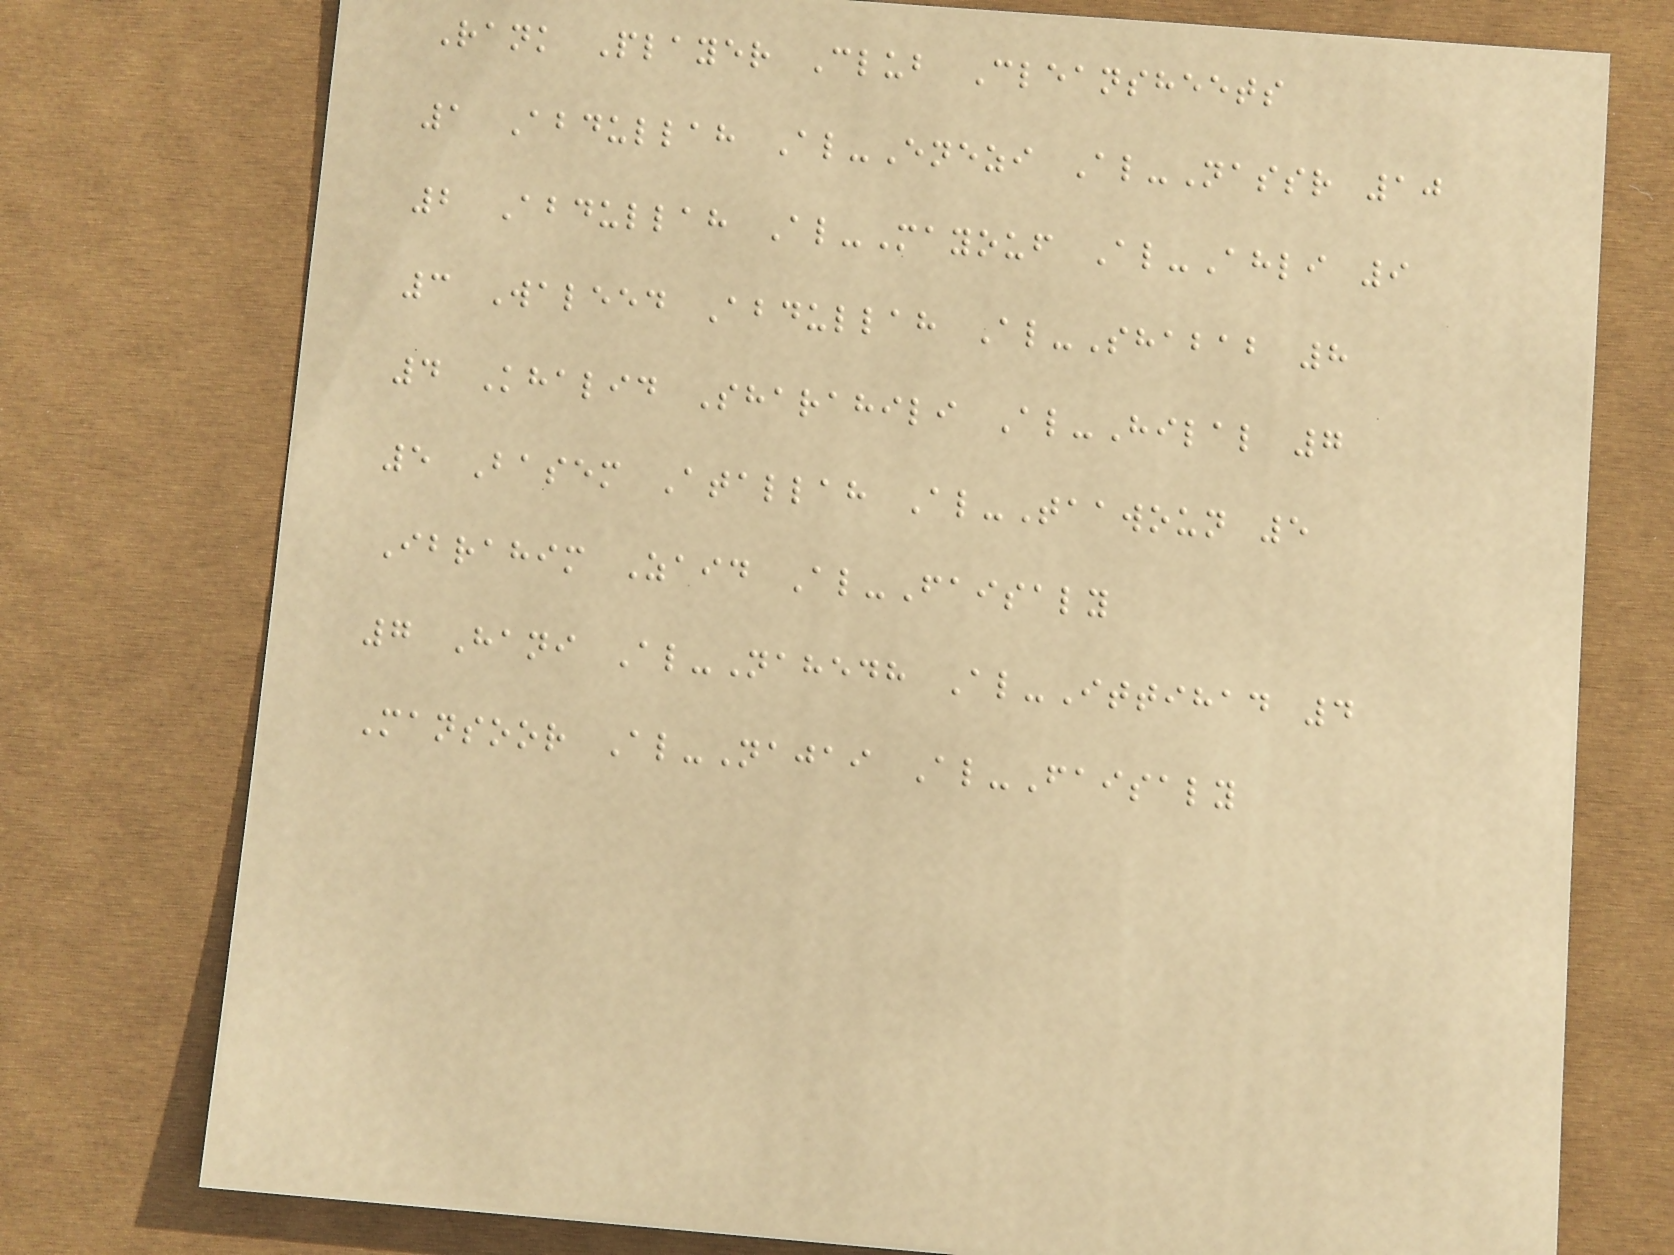Rank Player Club Cleansheets
1 Abdullah Al-Enezi Al-Nassr 10
2 Abdullah Al-Mayouf Al-Ahli 9
3 Waleed Abdullah Al-Shabab 8
4 Khalid Sharahili Al-Hilal 7
5 Basem Atallah Al-Taawoun 5
Ibrahim Zaid Al-Faisaly
7 Hani Al-Nahedh Al-Ittihad 4
Mansoor Al-Najai Al-Faisaly
